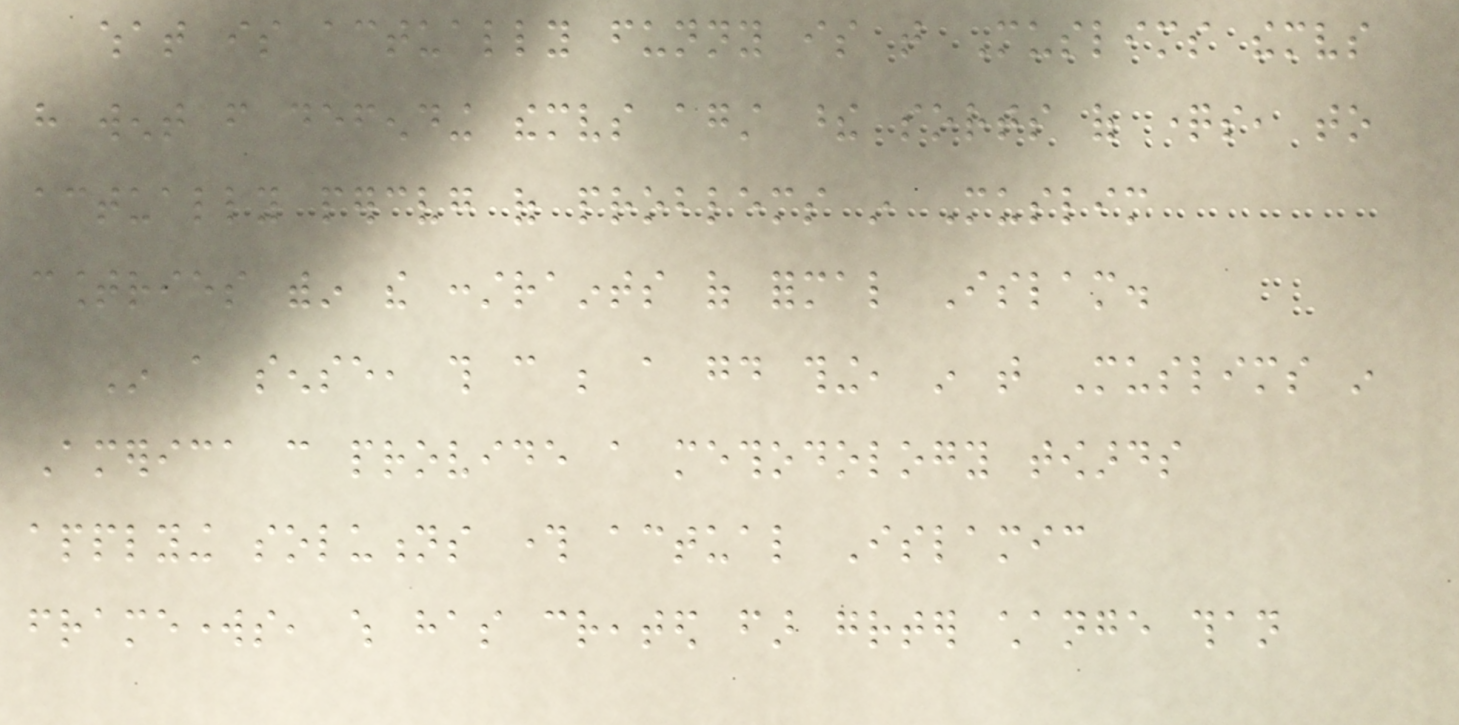what is actually funny is that Muslims themselves
have went from defending themselves against these sorts of questions, to
actually perceiving of problems in Muslim
countries within the constraints of formal Islam.
In a sense, this can be a good thing, in that Muslims in
America can provide a methodology towards
applying solutions through actual Islamic
frameworks, which has created far greater change than
